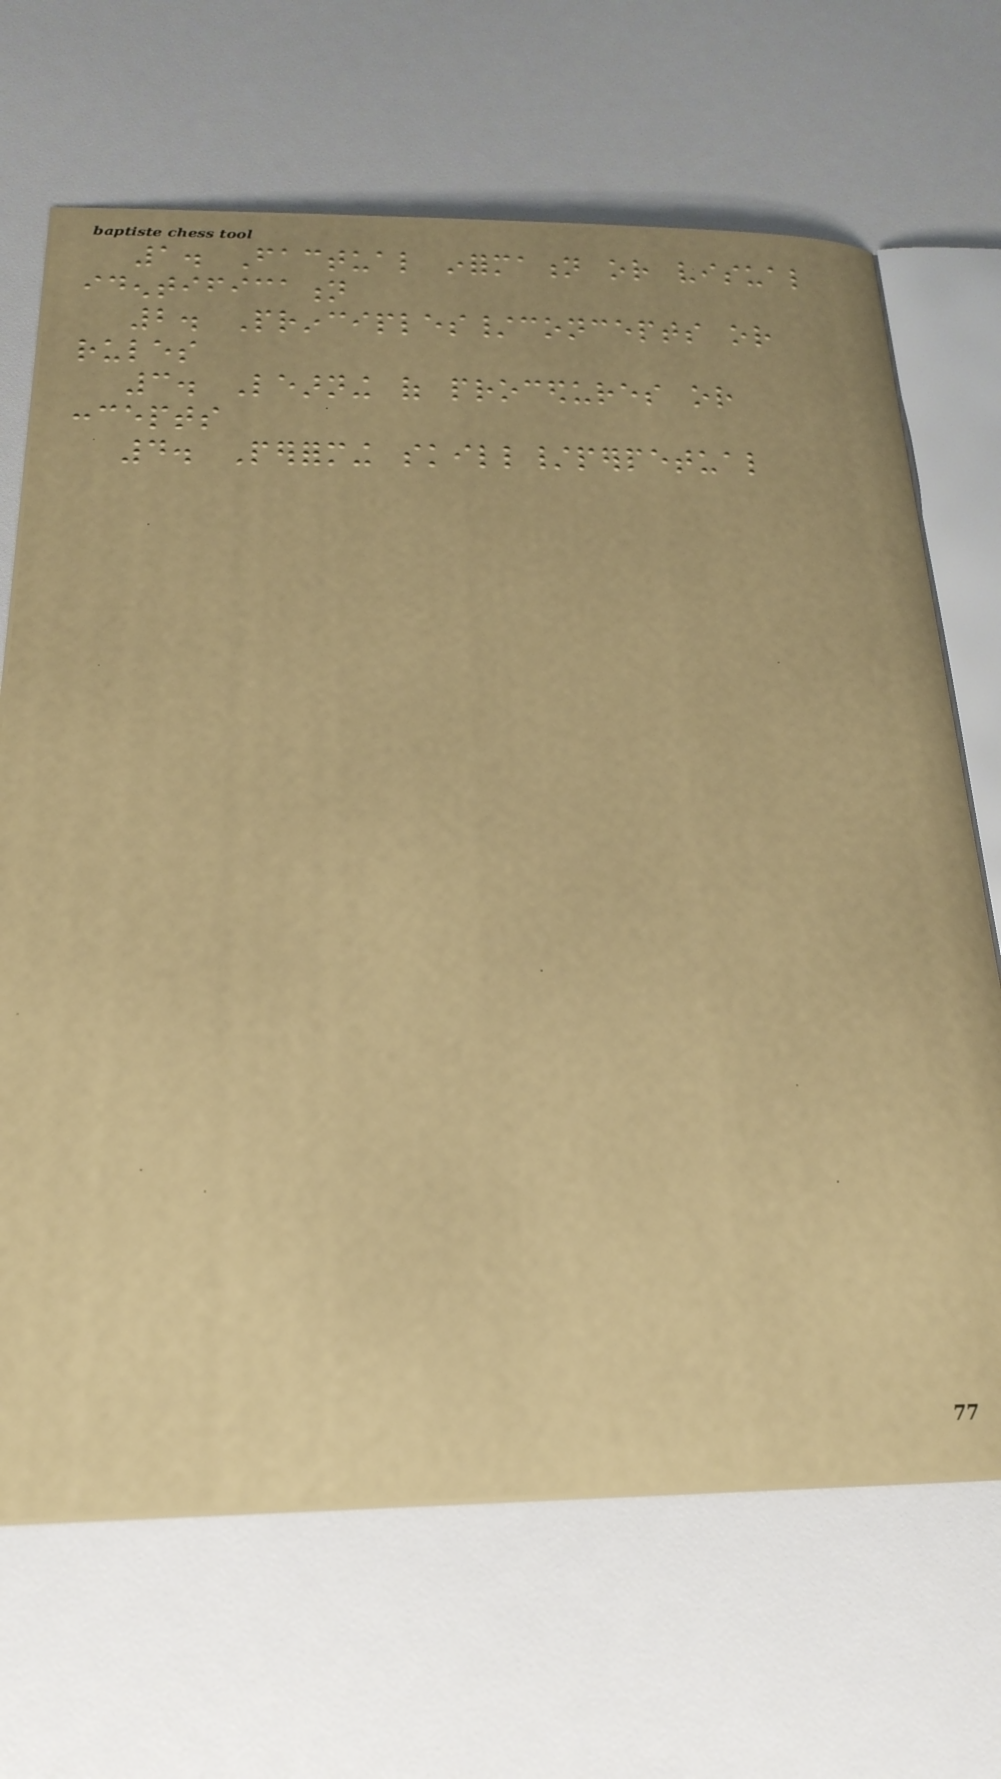1. Factual information or visual
identification
2. Principles/concepts or
rules
3. Learning of procedures or
concepts
4. Performing skill/perpetual
